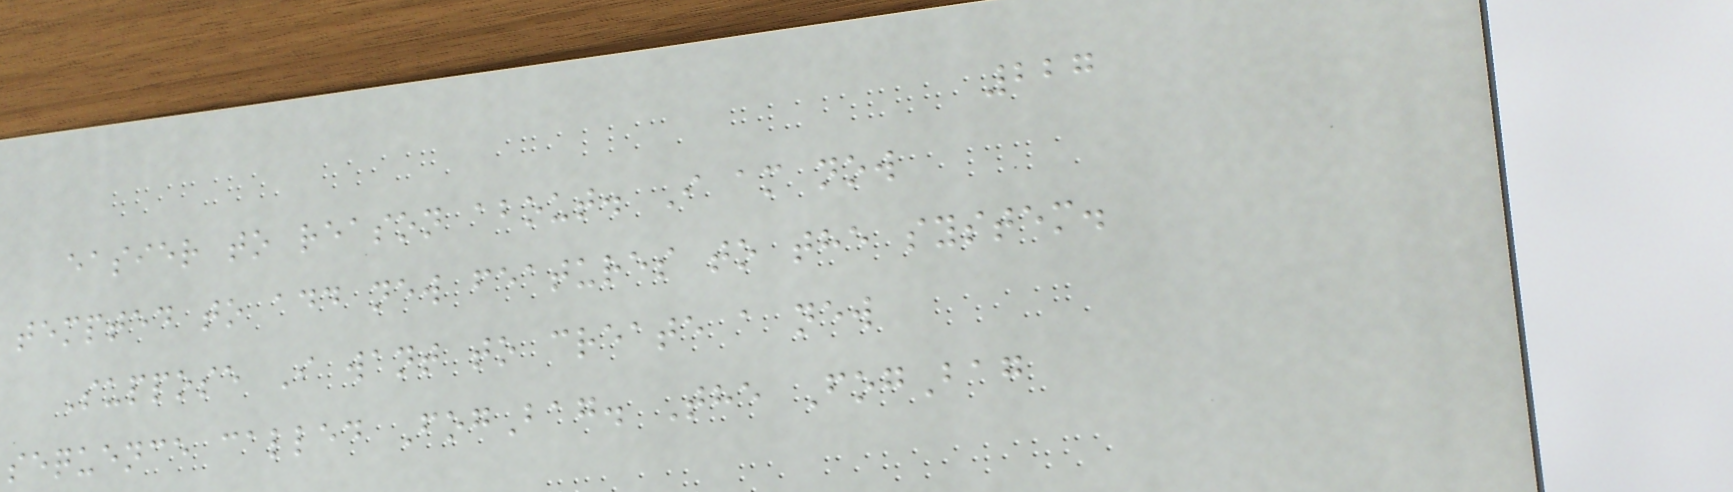227
easier to reason about. I am now
tempted to add new features to the system.
Suppose I want to create a new
sequence called FogBag. The FogBag
